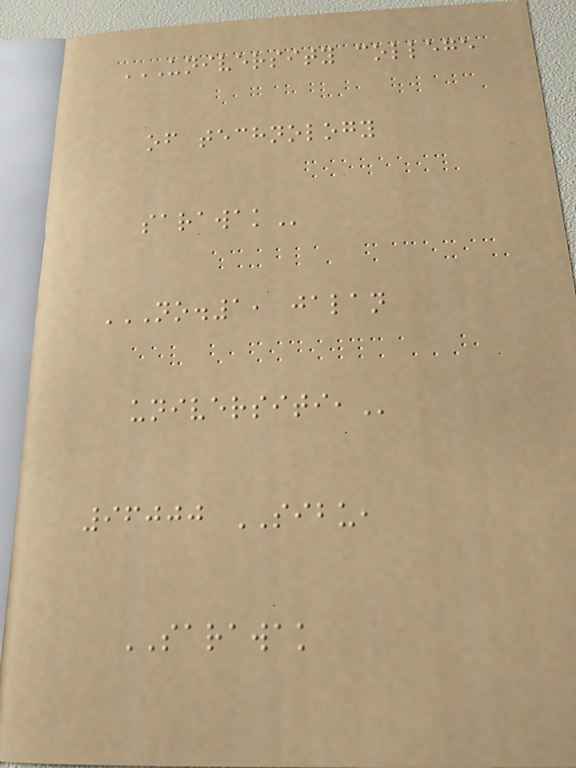UNIVERSITY COLLEGE
OF TECHNOLOGY
SARAWAK
NO.1, JALAN
UNIVERSITI,
96000 SIBU,
SARAWAK
